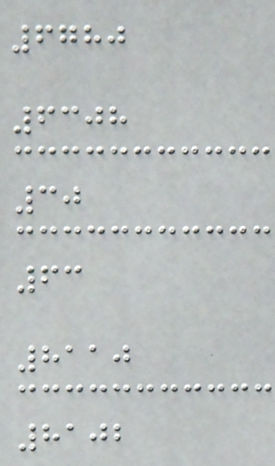6780
6308
30
63
8110
8102
